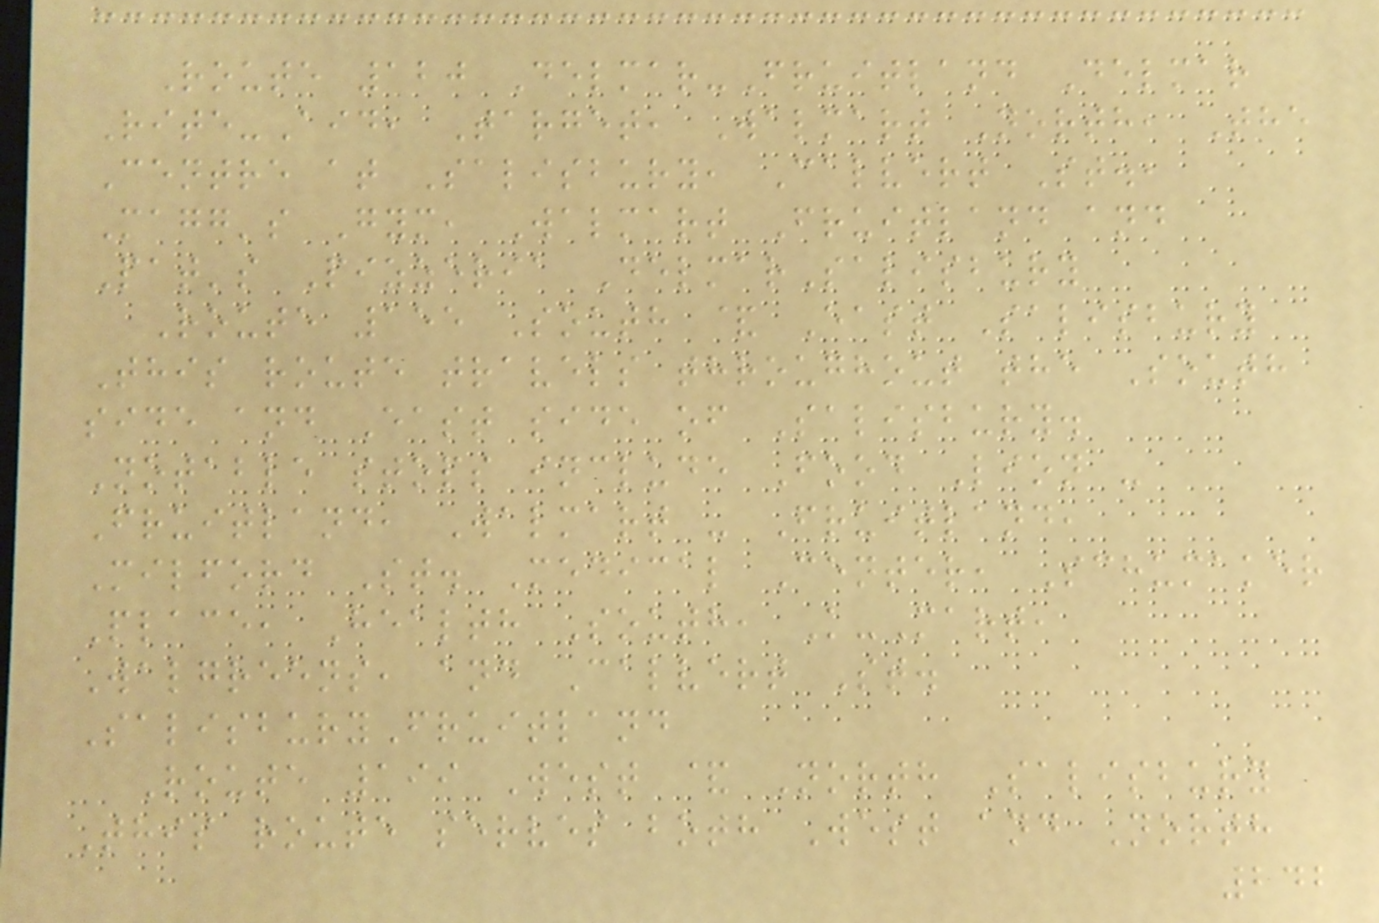Route 120 Delmar-Fruitland Delmar
Rite-Aid, Target, Walmart North, The
Centre at Salisbury, Calvert St.,
Magg's Gym, Walmart Fruitland and
Pat's Pizzeria DelmarSalisbury
Route 155 South & East Salisbury
This route travels throughout the South
side and East side of Salisbury.
Notable stops include Food Lion -
Fruitland, Walmart - Fruitland,
Milford St. Medical Center, Schumaker
Place, Health South, K-Mart,
Walgreens, and Calvert St.
SalisburyFruitland
Route 199 West & North Salisbury
This route serves both West and North
242
